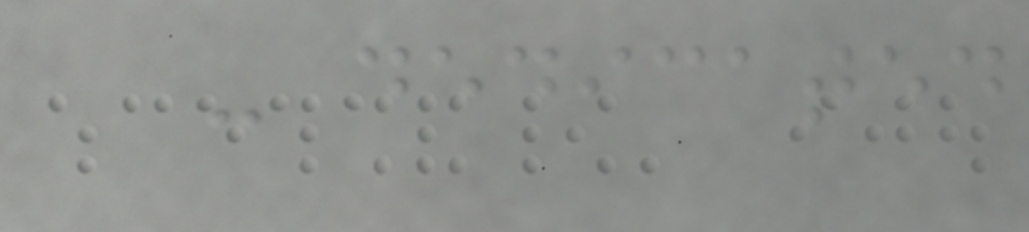- dedicated
